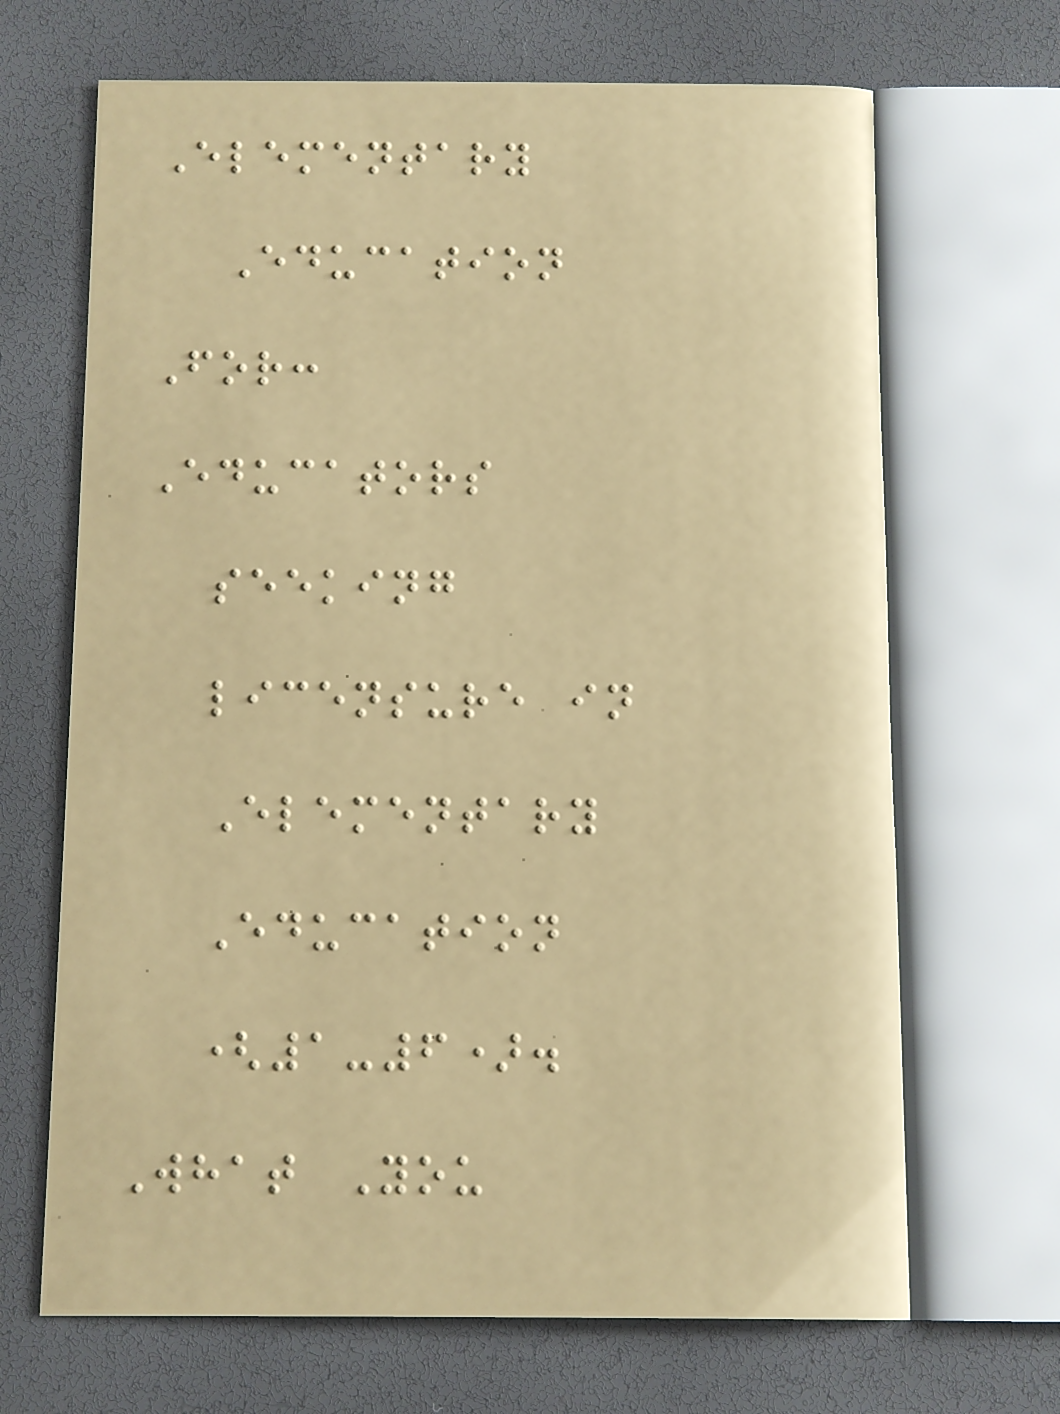Elementary
Education
For:
Educators
seeking
licensure in
Elementary
Education
(1-6).
What You
